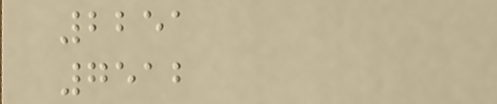2251
7512
